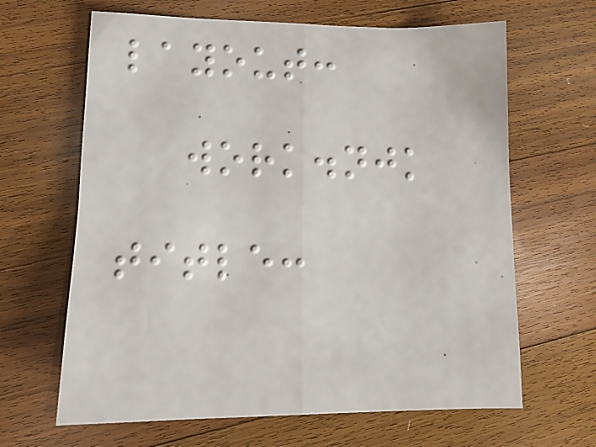layout:
work.njk
title:
